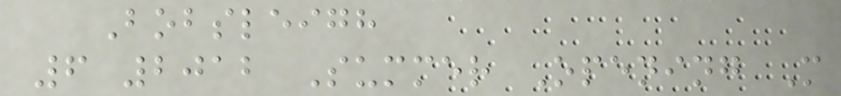Bobsleigh
6 2012 Summer Opening M
